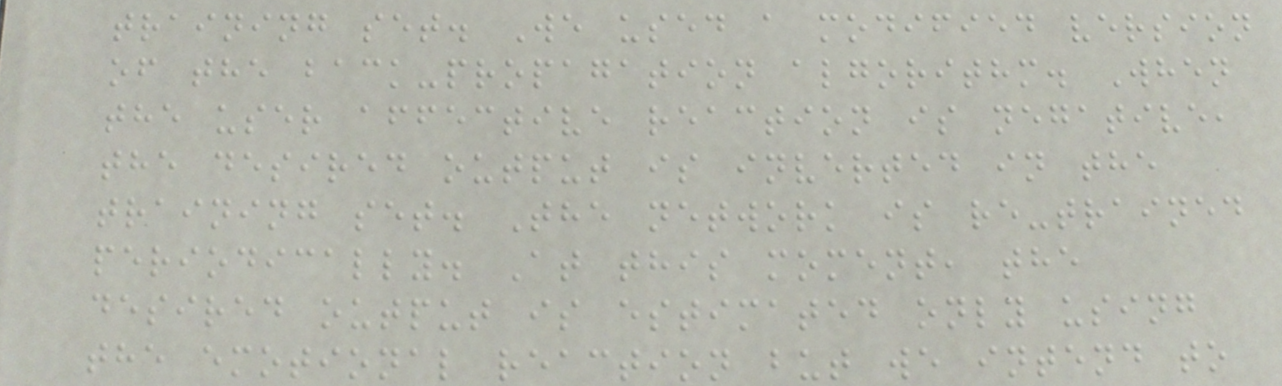training set. We used a modified version
of the back-propagation algorithm. When
the user affective reaction is negative,
the desired output is inverted in the
training set. The network is re-trained
periodically. At this moment, the
desired output is estimated only using
the emotional reaction but we intend to
